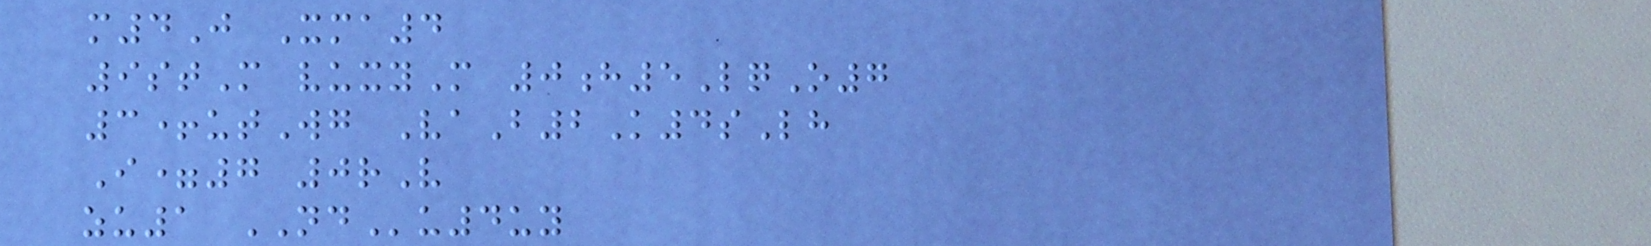m4J Xma4
9stM vuxyM 0h5LqO7
3+utWg VaB2K4sLh
I=7 0rV
zu1 NDu4uy
